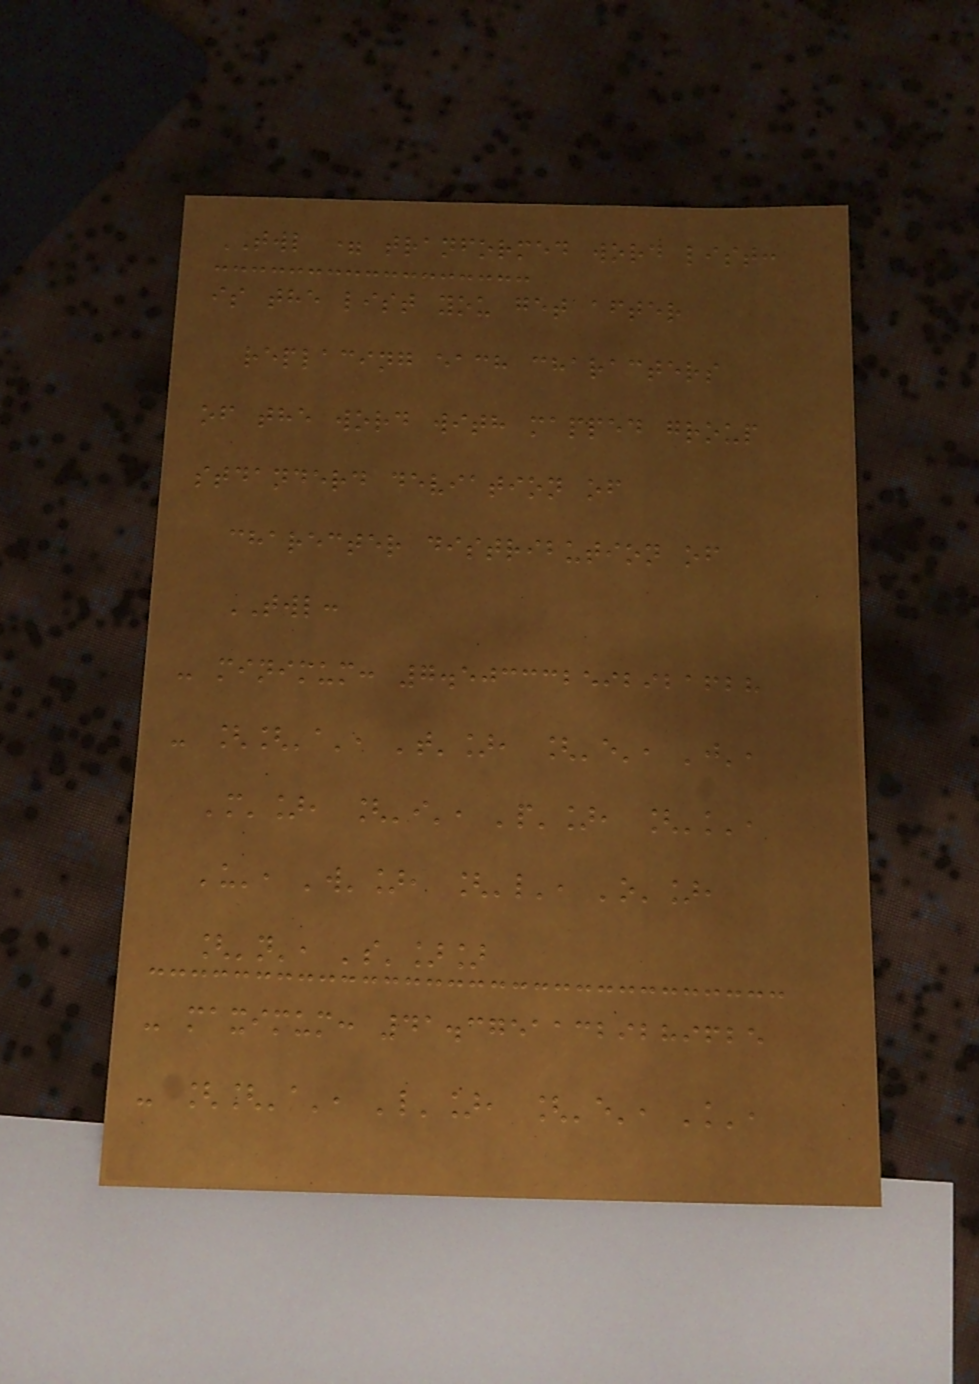TWL = tranformed word list:
is the list you get after
replacing each characters
of the word with mapped group
stdanderd deviation of
charecter distribution of
TWL:
- minimum: 7.503332592921628
- [['a', 't'], ['e', 'j',
'm'], ['i', 'p'], ['k',
'u', 'w'], ['l', 'o'],
['n', 's']]
- maximum: 41.37511329289625
- [['a', 'l'], ['e', 'k',
